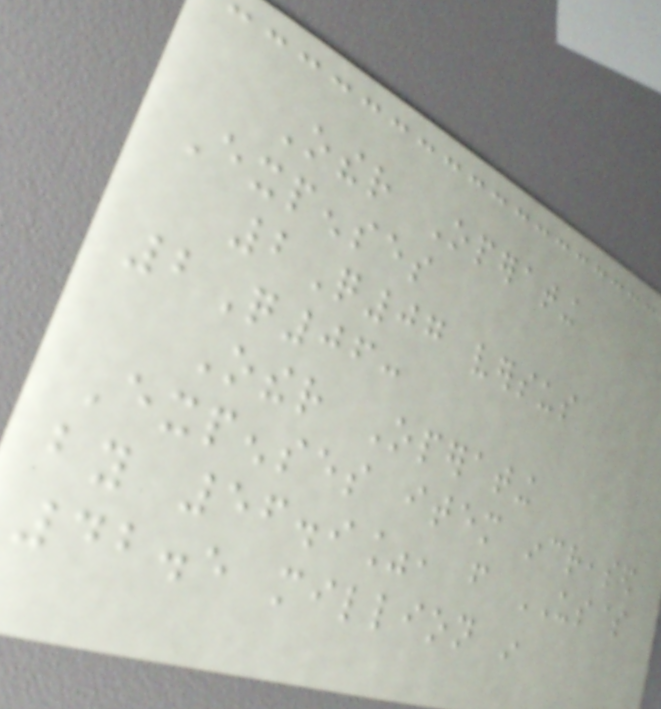Other Operating
Expenses
2Q07 versus
2Q06:
Other Operating
Expenses item increased
by 56.9%, from US$
42.5 million in
